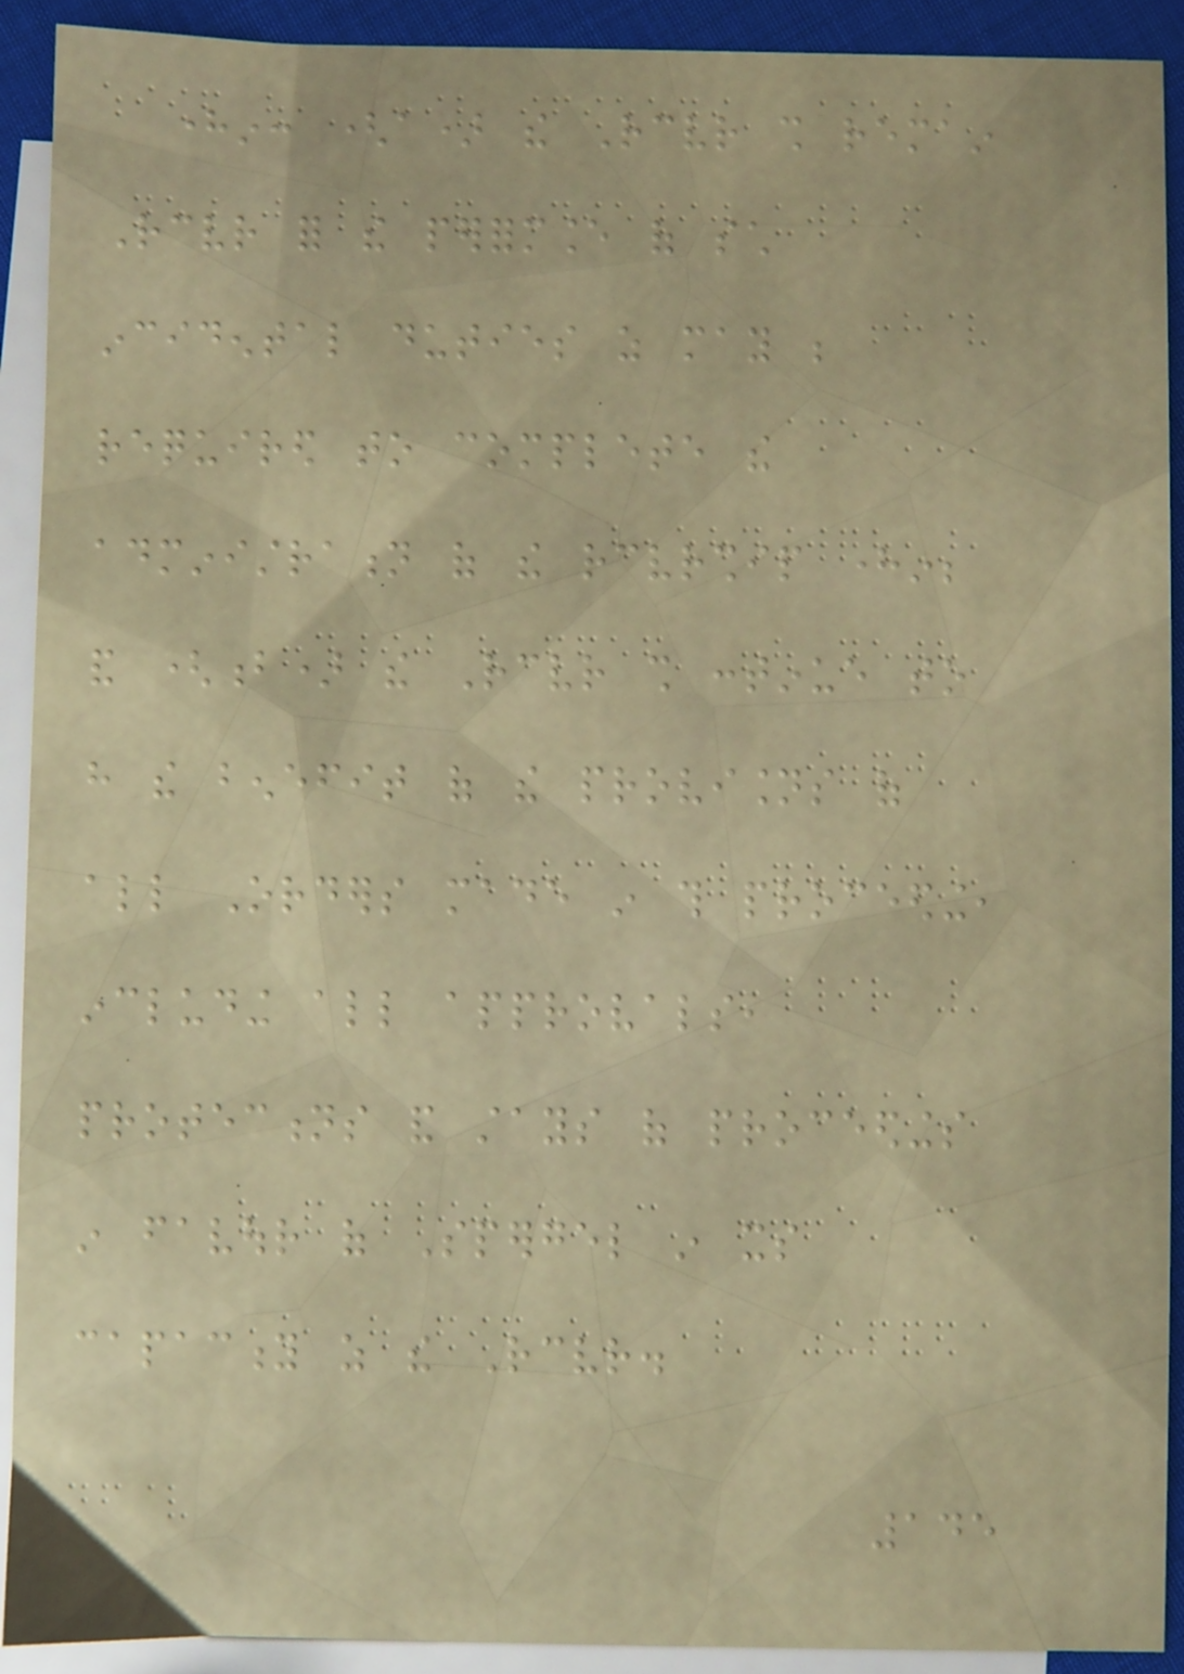herein: (a) the Receiver shall remain
Receiver for the performance of such
incidental duties as may be
required to complete the
administration of the receivership herein;
and (b) the Receiver shall continue to
have the benefit of the provisions of
all Orders made in this proceeding,
including all approvals,
protections and stays of proceedings
in favour of Spergel in its
capacity as the Receiver.
145
